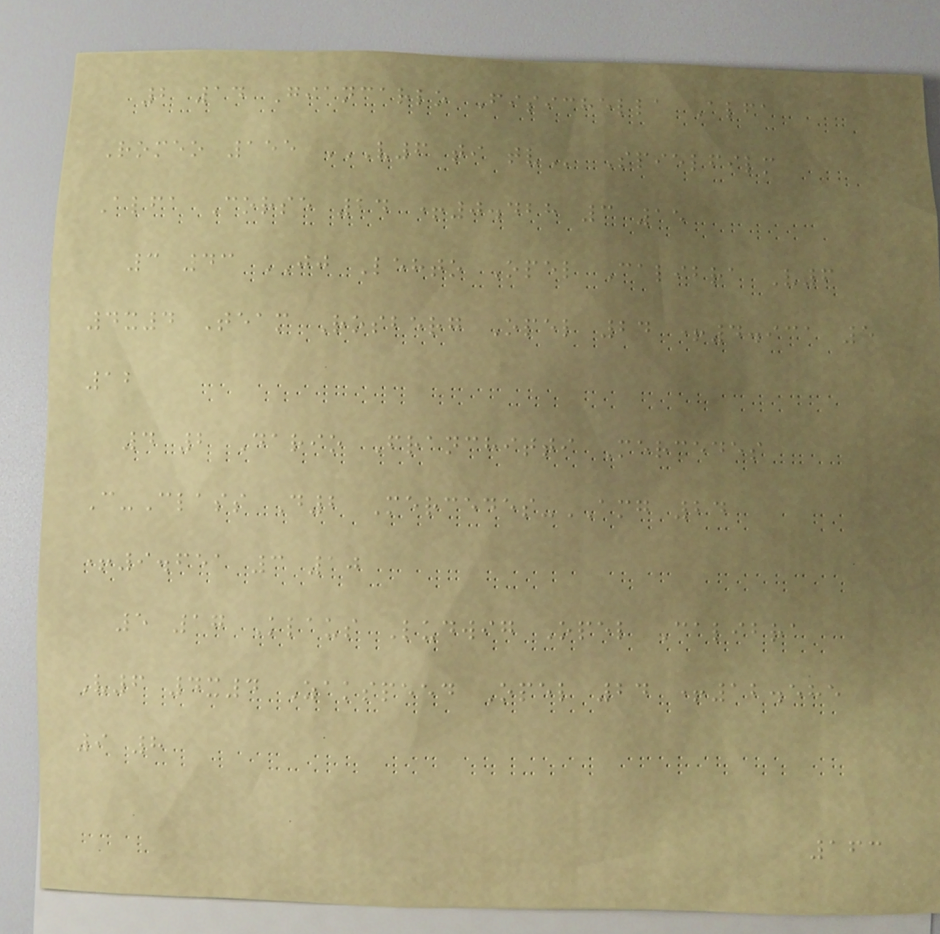2 14 Giancarlo Fisichella Alfa
Romeo 155 V6 TI TV Spielfilm
Alfa Corse 24 +0.428 3 15
3 43 JJ Lehto Opel Calibra V6
4x4 Team Rosberg Opel 24 +4.931 5
12
4 2 Dario Franchitti Mercedes
C-Class D2 Mercedes-AMG 24
+9.651 3 10
5 17 Klaus Ludwig Opel Calibra
V6 4x4 Zakspeed Opel 24 +12.585
9 8
163
